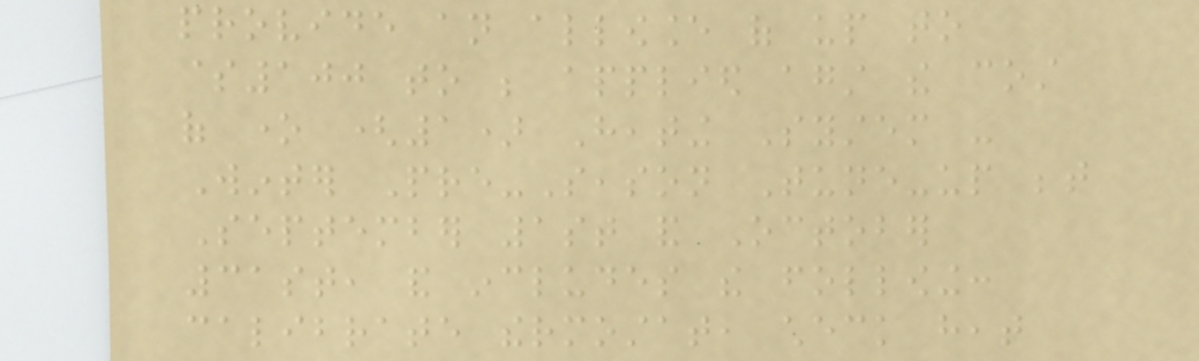provide an allowance of up to
$100 to be applied against the cost
of one (1) Heating System -
Winter Pre-Season Tune-up between
September 1st and October
31st, and includes the following:
calibrate thermostat, check heat
